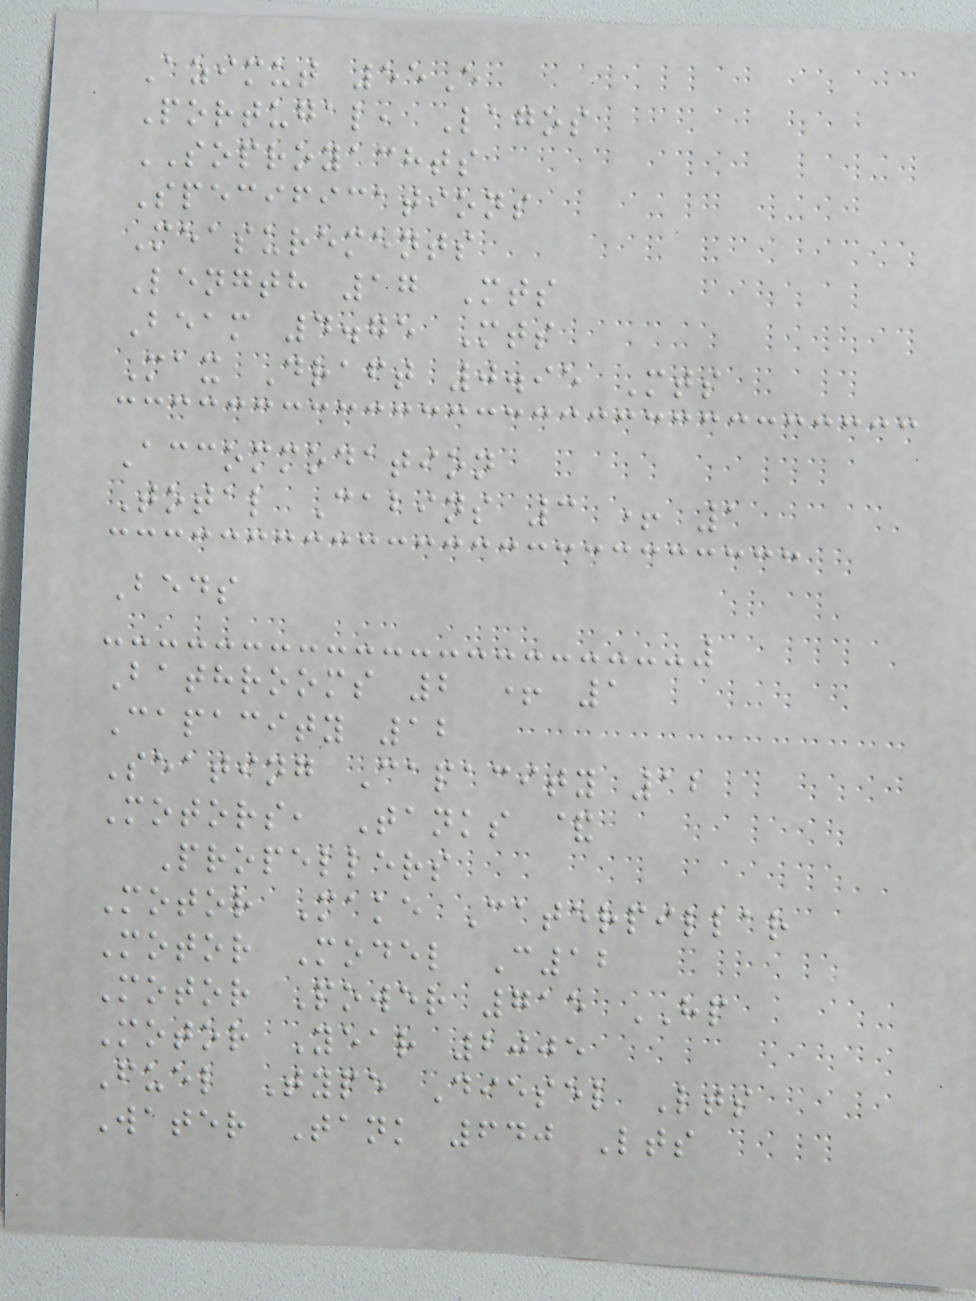Azimut 55E
Portugal, Lagos
SOPROYACHTS
Specifications
Measurements
Length 17 Mts
Beam 4.75 Mts
Max Draft 0.95 Mts
Accommodation
Total Cabins 3 + 1
Beds
Bathrooms 2 + 1
Capacity 12
Seating Capacity 12
Motors, Tanks &
Propellers
Motor Make Caterpillar
Motor Model C12
Motor Power 715 HP
Motor Year 2005
Fuel Type Diesel Lts
Water Tank 640 Lts
